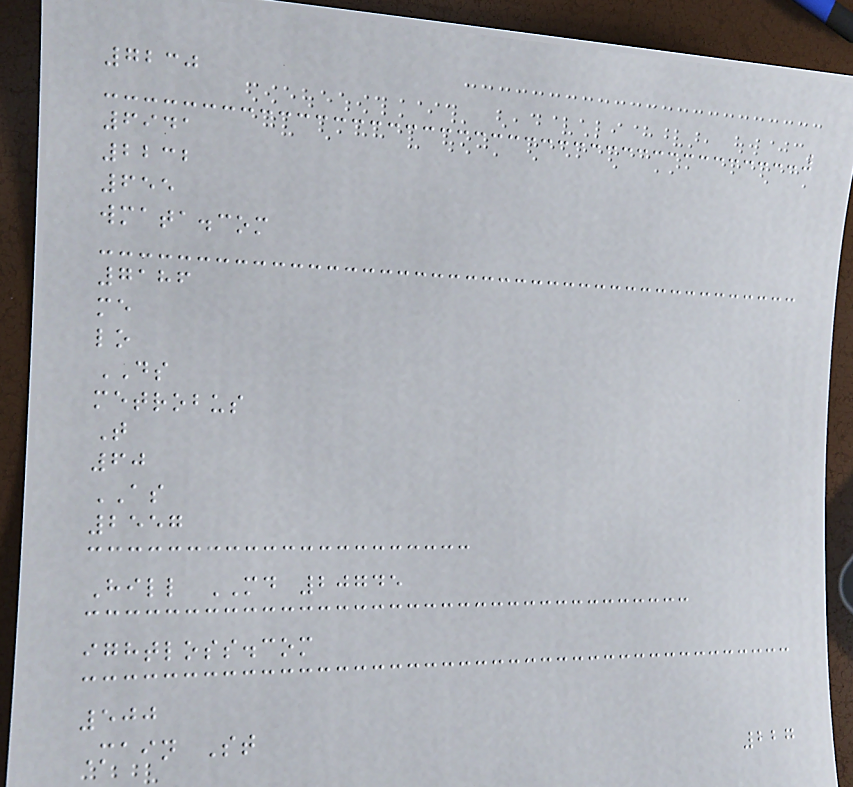7230
6941
2232
655
wmata.com
7186
me
lo
DS
metrobus
T
60
AS
2557
Hill MD 20745
ightloss.com
500
Main St
227
